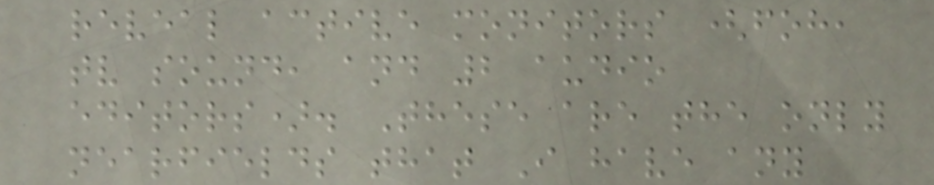reveal active monitors (foh,
tv sound, and 2 audio
editors). These are the only
nearfields that I have any
